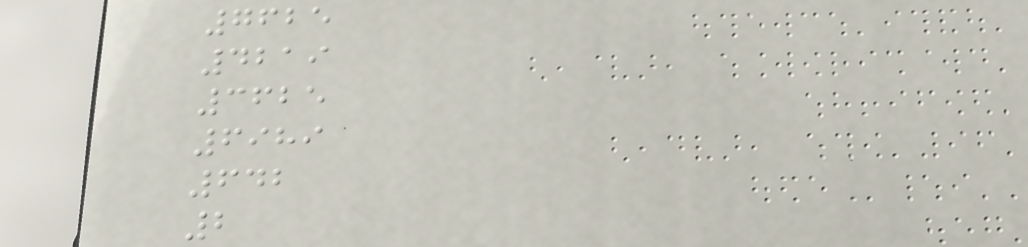7625
4219
3625
6989
642
2
